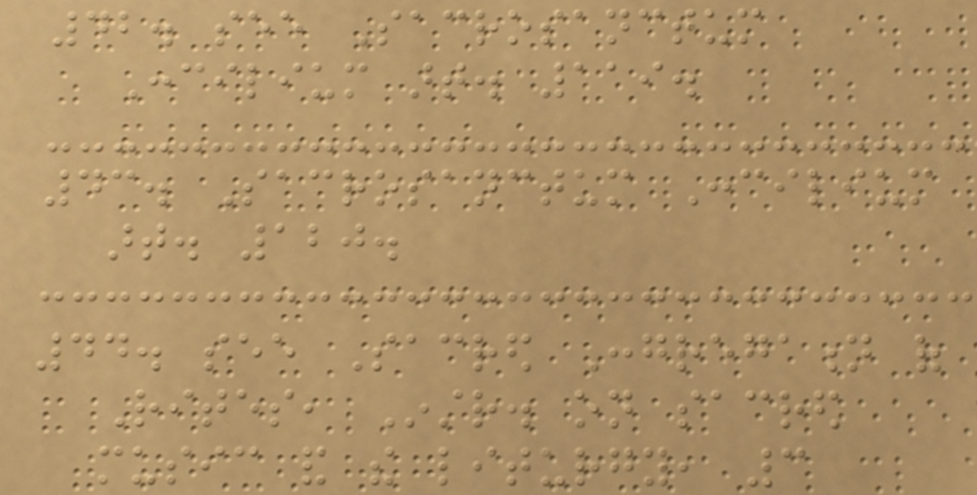42. see Sacrosanctum
Concilium art. 119.
43. Sacrosanctum Concilium
art. 120.
44. see Sacred Congregation of
Rites, Instr. on sacred
music and the liturgy, 3
